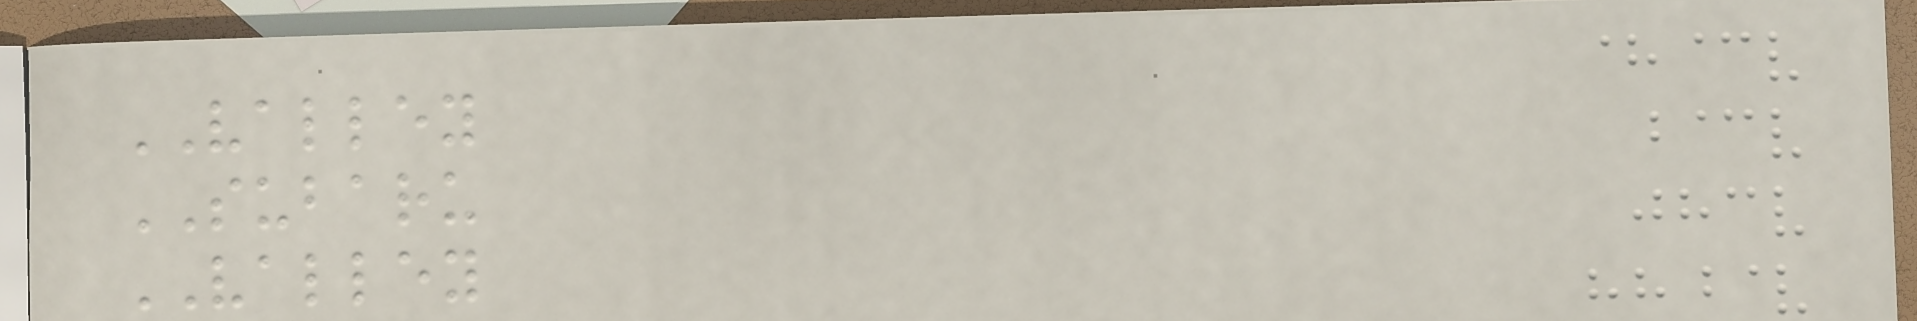VALLEY
SUBARU
VALLEY
